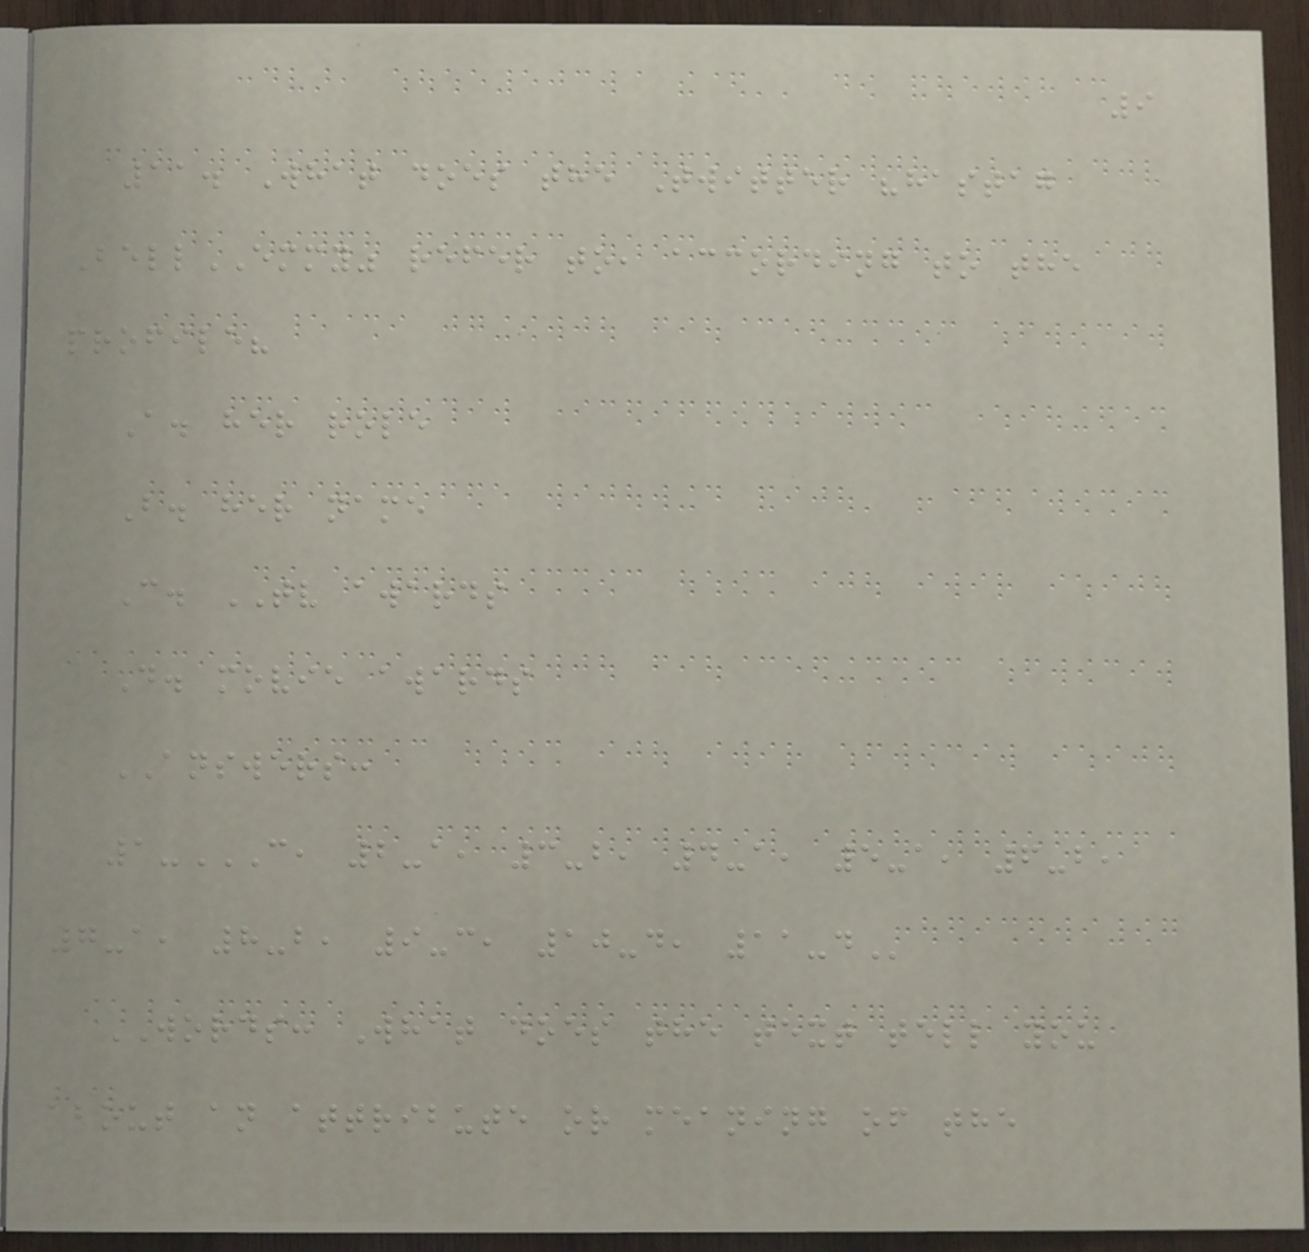9
11. What does the Twitter "hastag
BellEMMY" refer to, according to the
profile?
A. her role
B. her name
C. TV awards
D. movie awards
ANSWERS:
1-C, 2-A, 3-B, 4-A, 5-A, 6-B,
7-A, 8-B, 9-C, 10-D, 11-D
WORDS: What does the text tell you
about an attribute or meaning of the
